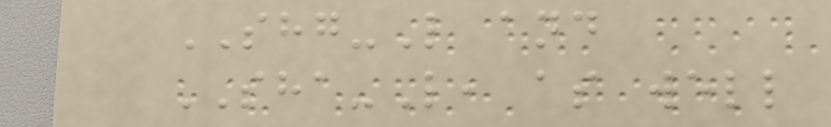SHG-L and
SHA-L, as well
